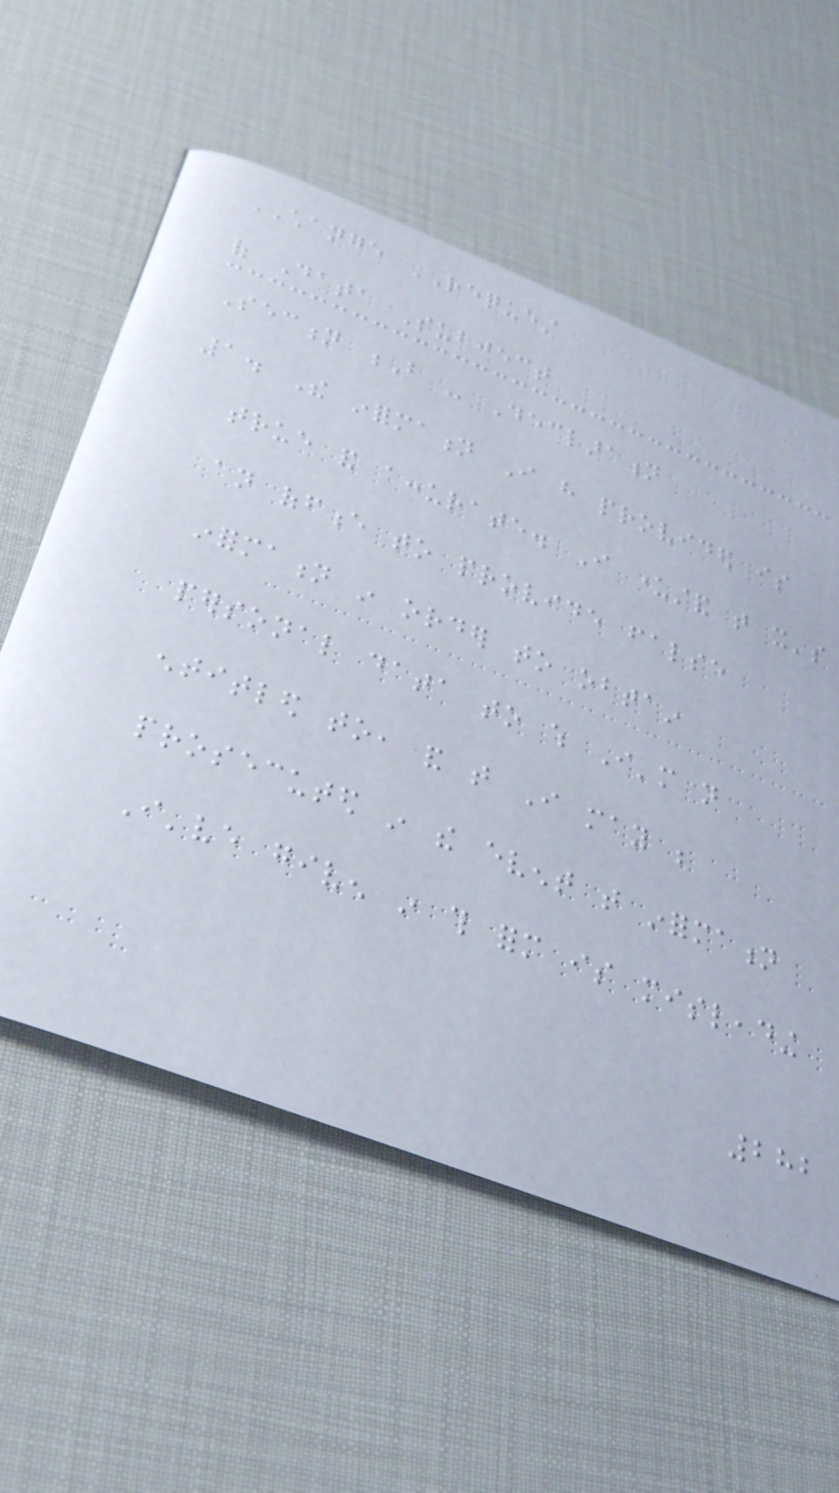CHANGE REQUEST
of Data Subject
Section B - Declaration
1. The information I have provided is
true and accurate. I understand that it's
an offence to provide false
information in order to obtain
personal data to which I'm not
entitled to, and that I may be
prosecuted in the event that information
I've given in this form is misleading
282
